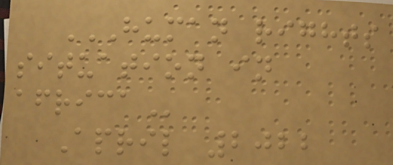HUMAN RIGHTS
SITUATION IN
AFRICA
April 2022
